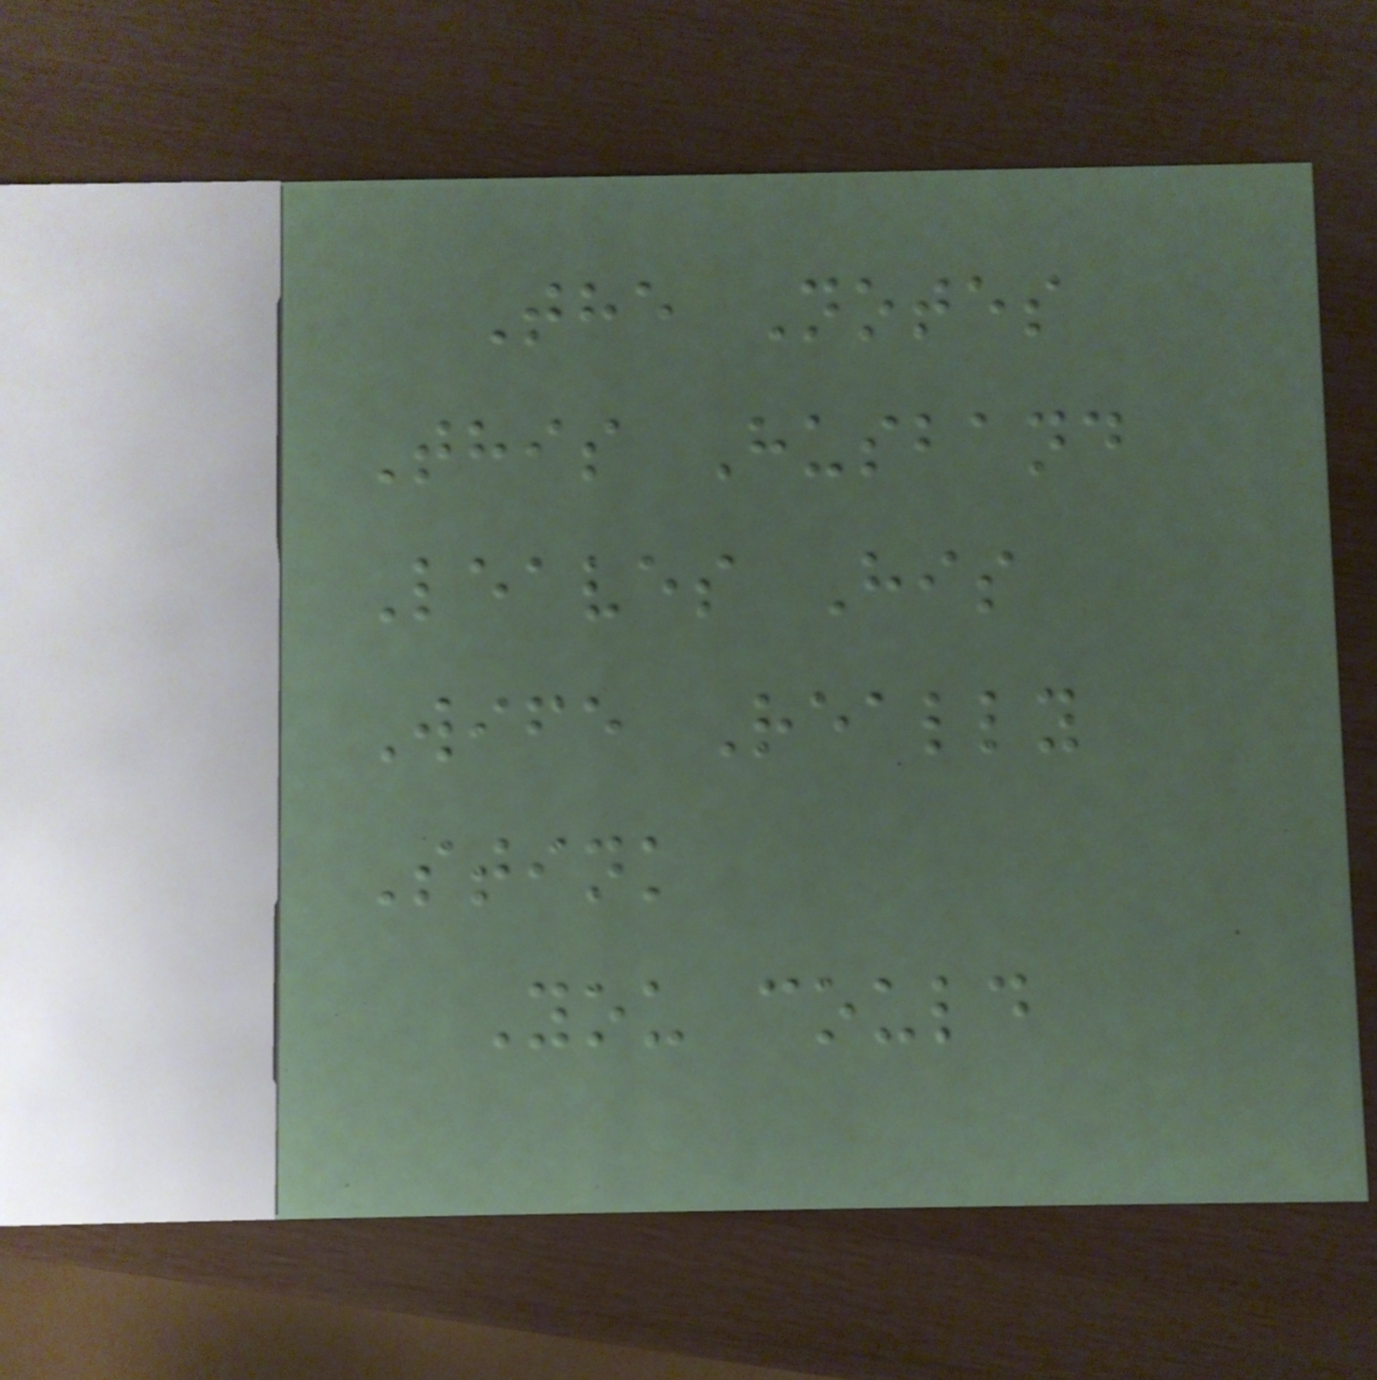The Notes
This Husband
Leaves His
Wife Really
Stink
You could
